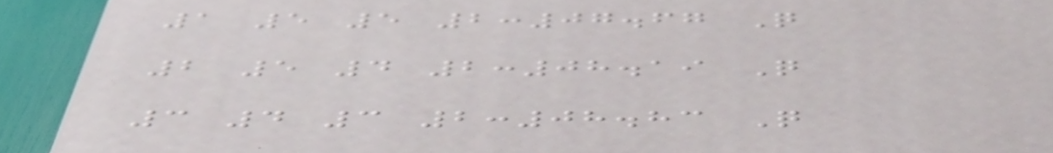1 5 5 2:07.67 Q
2 5 4 2:08.19 Q
3 4 3 2:08.83 Q
